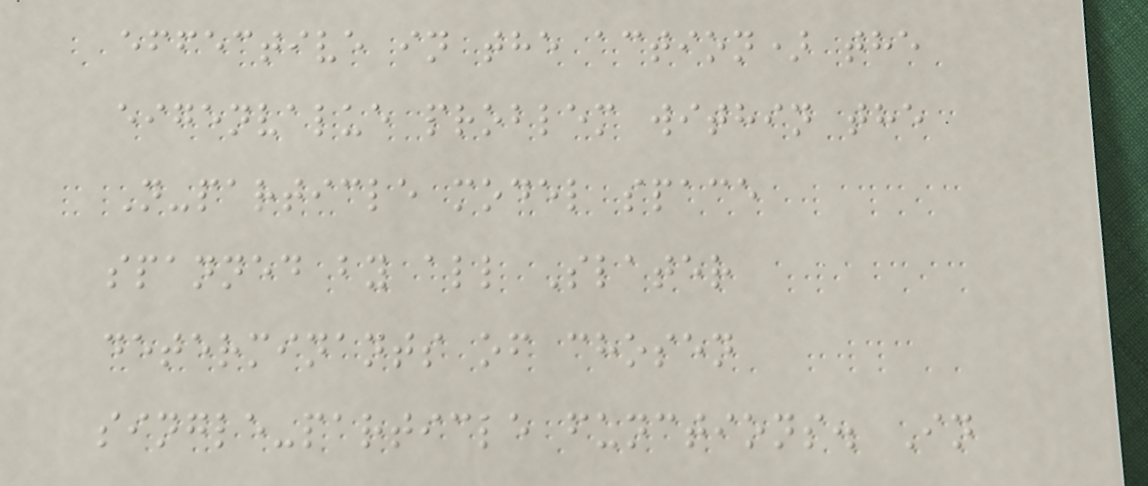effective in the action) the
eigenvalue problem within the
N-particle model space
spanned by all Slater
determinants of chosen
single-particle functions. In
